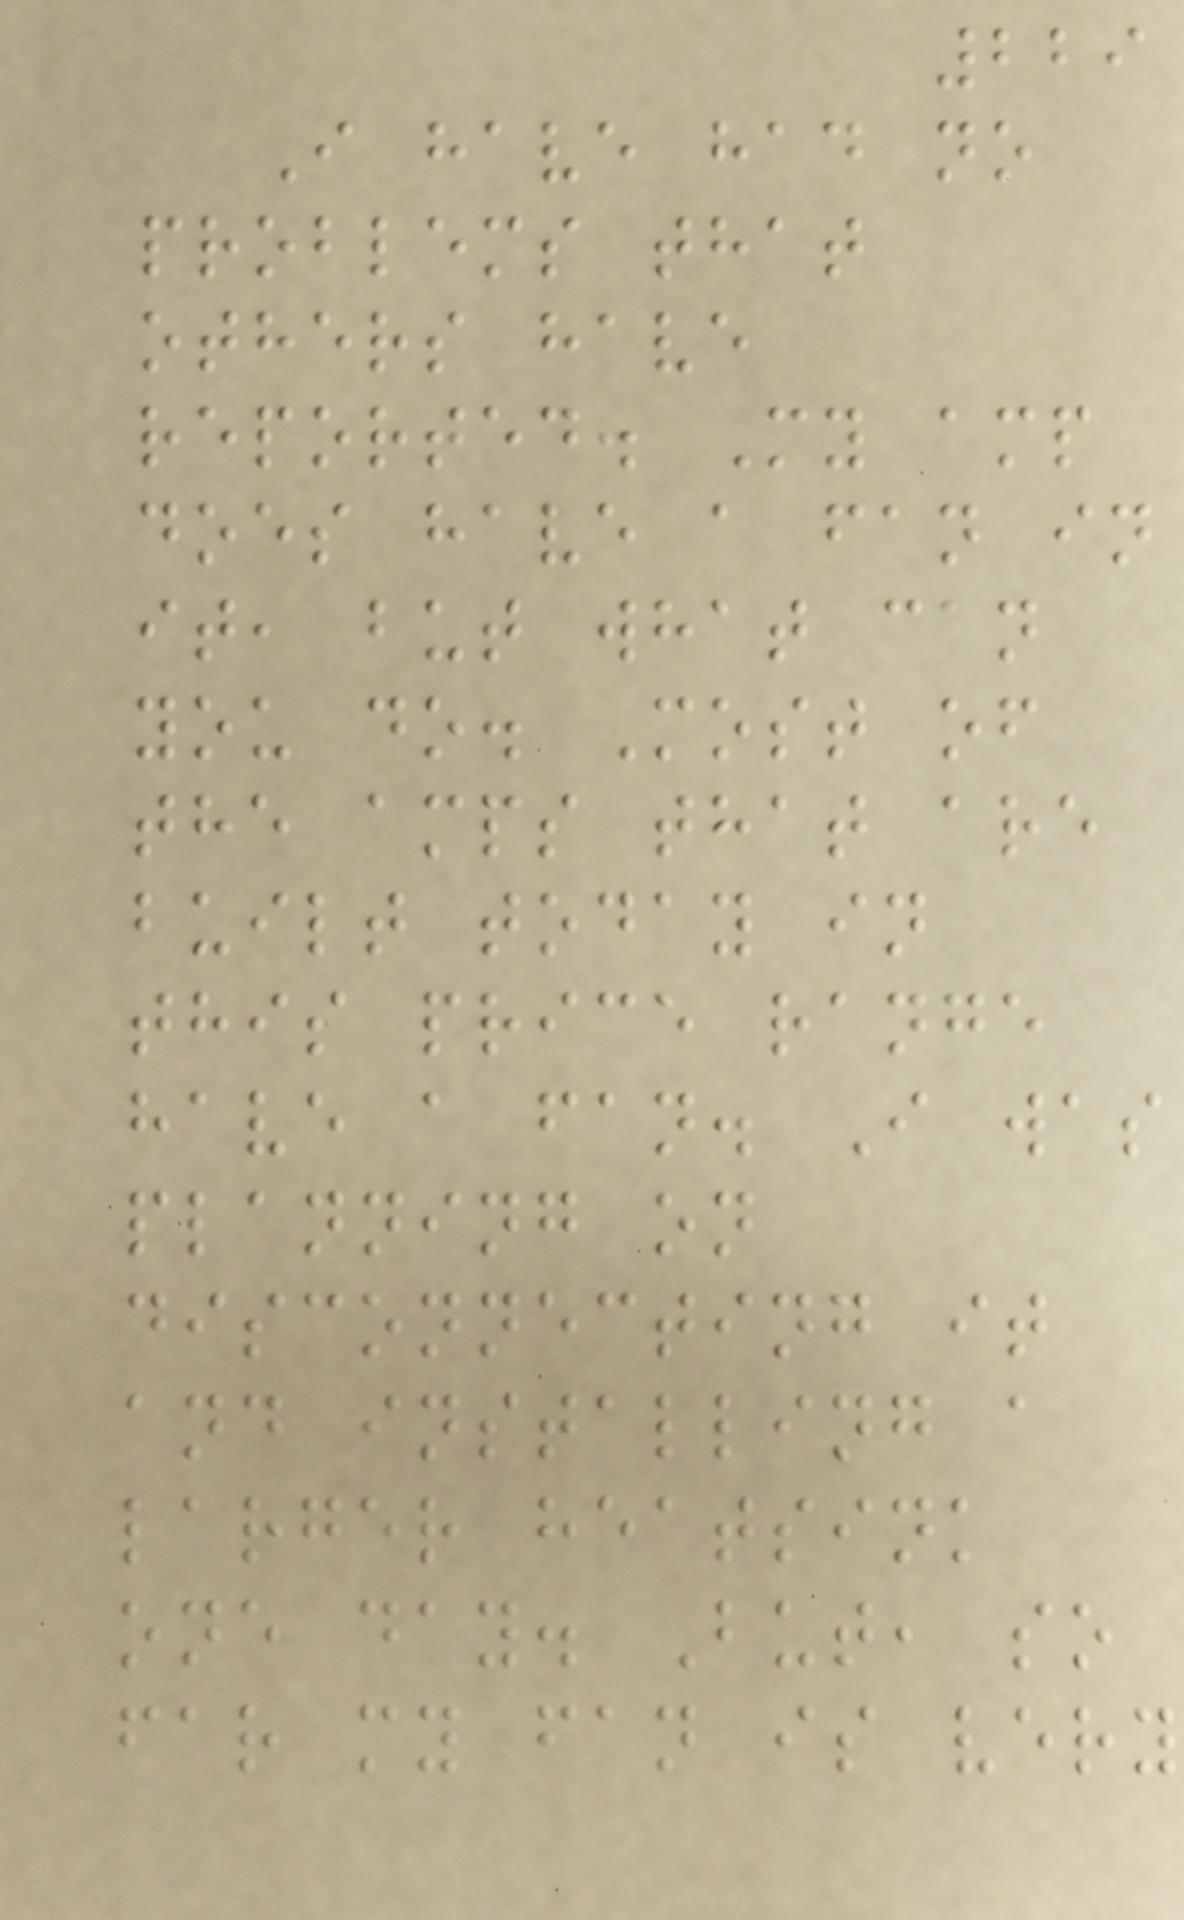229
I have had no
problems that
others have
reported. My amp
does have a fan in
it, but what can
you do. Most of
the amps that are
built today in
this price range
have a fan. I was
planning on
disconnecting it
and installing a
larger heatsink
one day. But, so
far my fan is very
